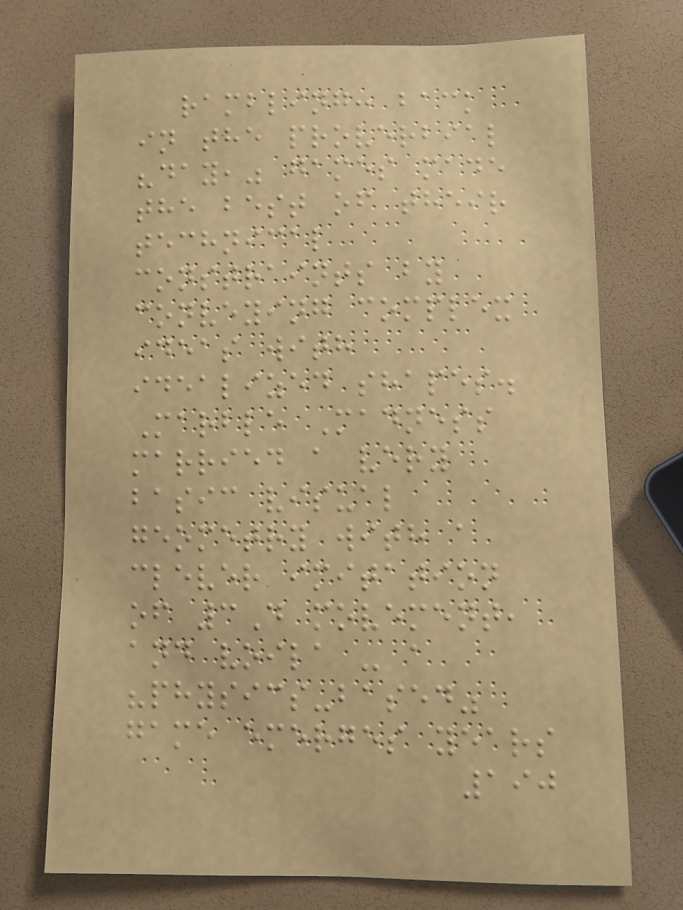rambling: back
in the proverbial
"day," games made
the best of their
technical
constraints by
conveying complex
ideas with
idealized shapes.
Marble Madness
married a very
basic visual
geometry with a
clever imitation
of 3D movement,
and voila - a
"physics-based"
game emerges years
190
